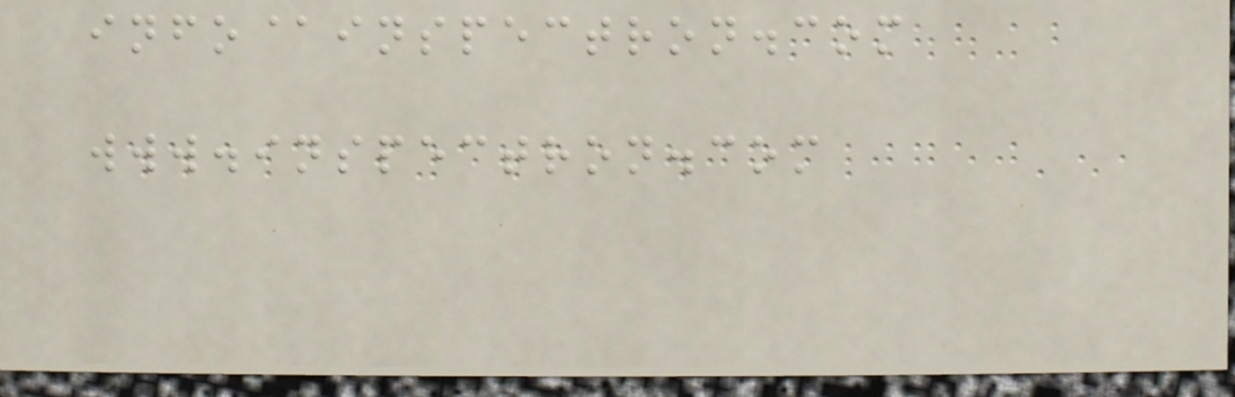info@inspectron.com
www.inspectron.com
